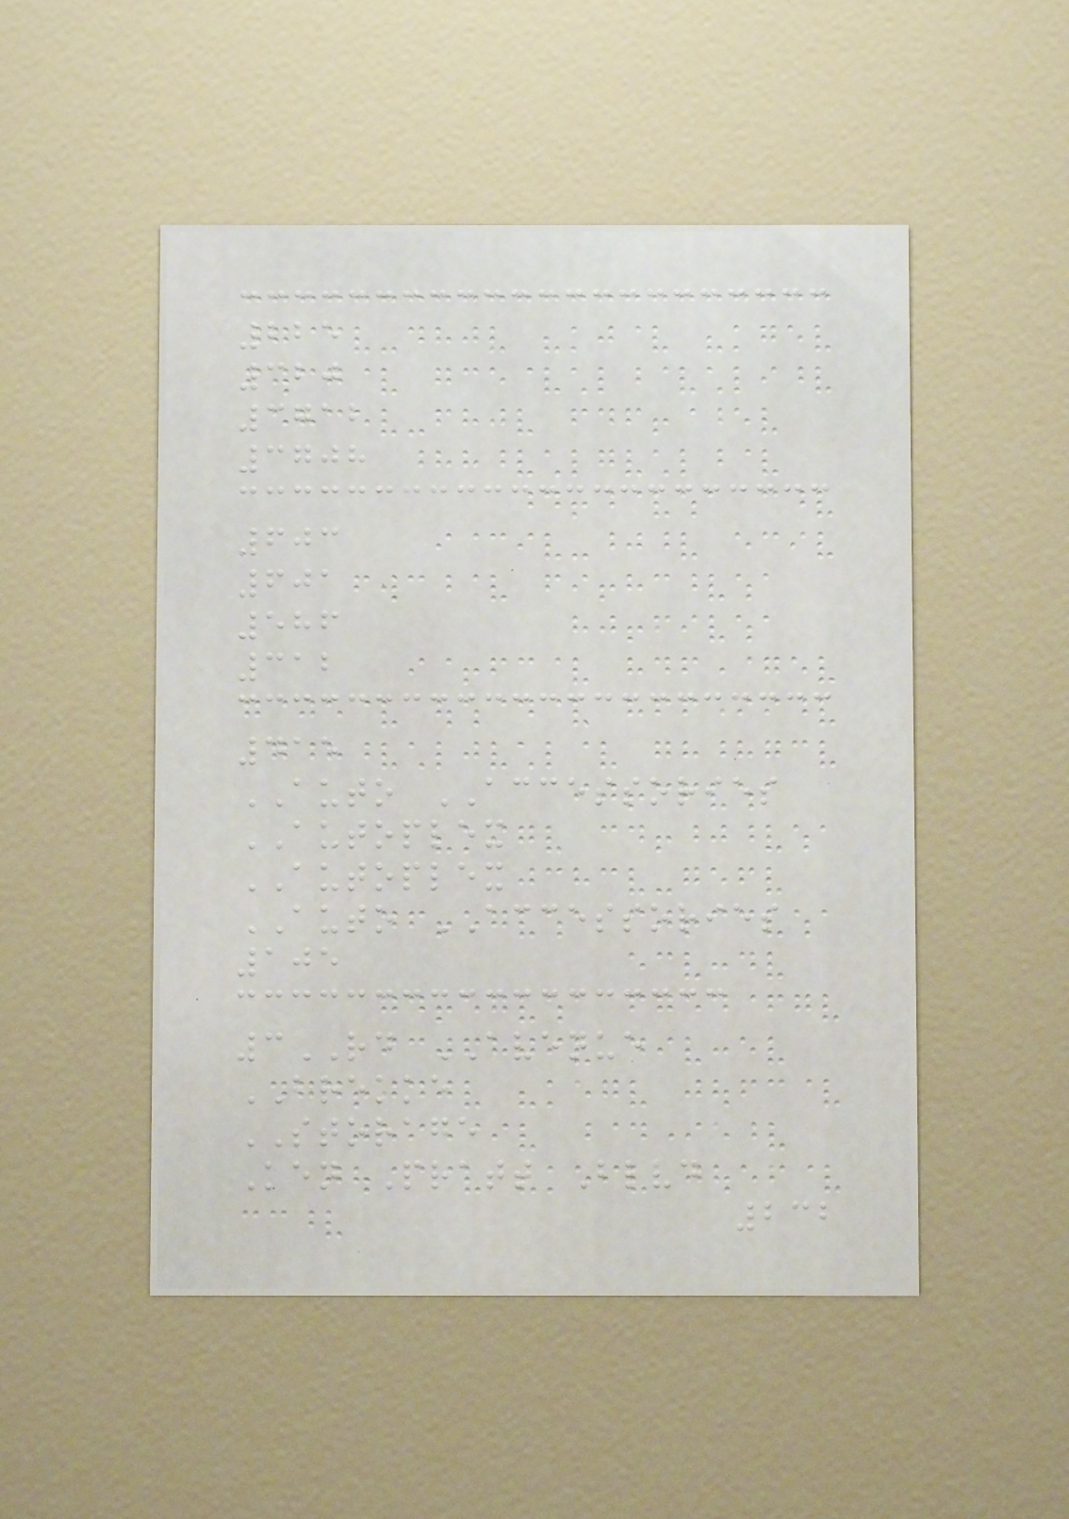225
320
3712
3708
603
601
586
312
415
AUTO ACCESSORIES
AUTOPLEX
AUTOPLEX
AUTO ACCESSORIES
105
3RD AVENUE
BREKKE
STORAGE
Ken Pratt Blvd
232
